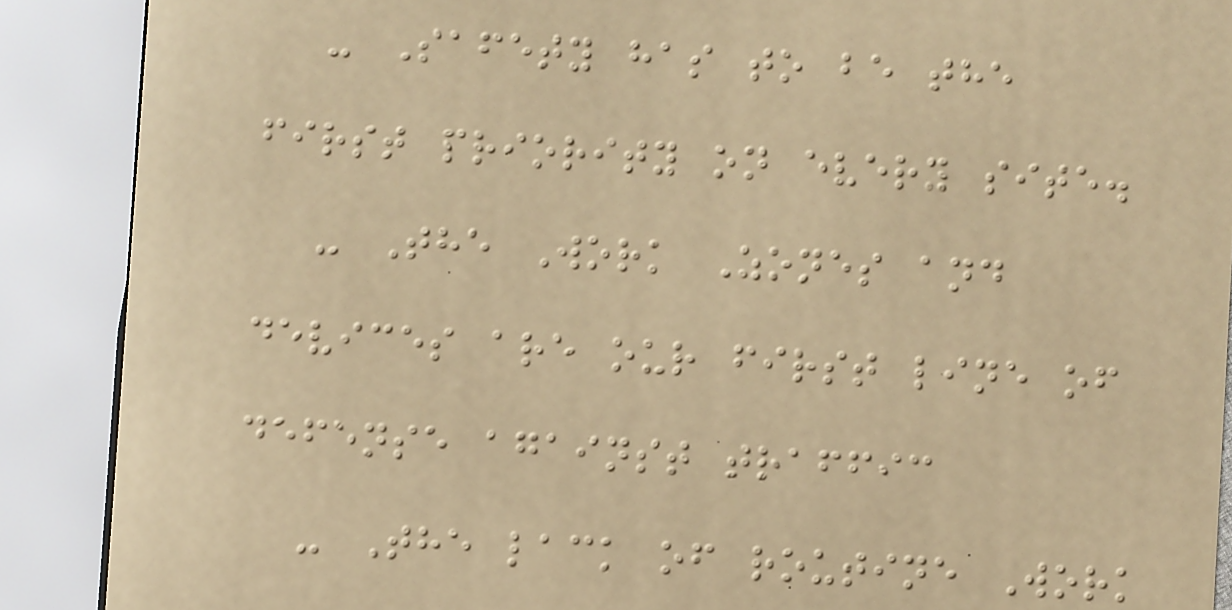- Safety has to be the
first priority on every site.
- The Work Zones and
devices are our first line of
defense against traffic
- The lack of routine Work
